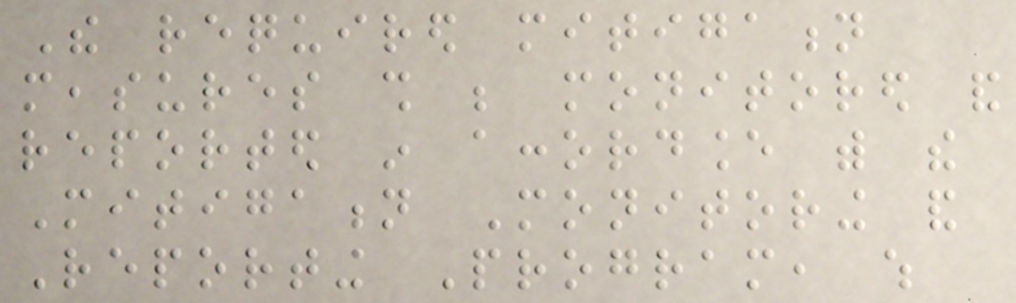The required mitigation
measures shall be monitored and
reported in accordance with the
Mitigation Monitoring and
Reporting Program, which
